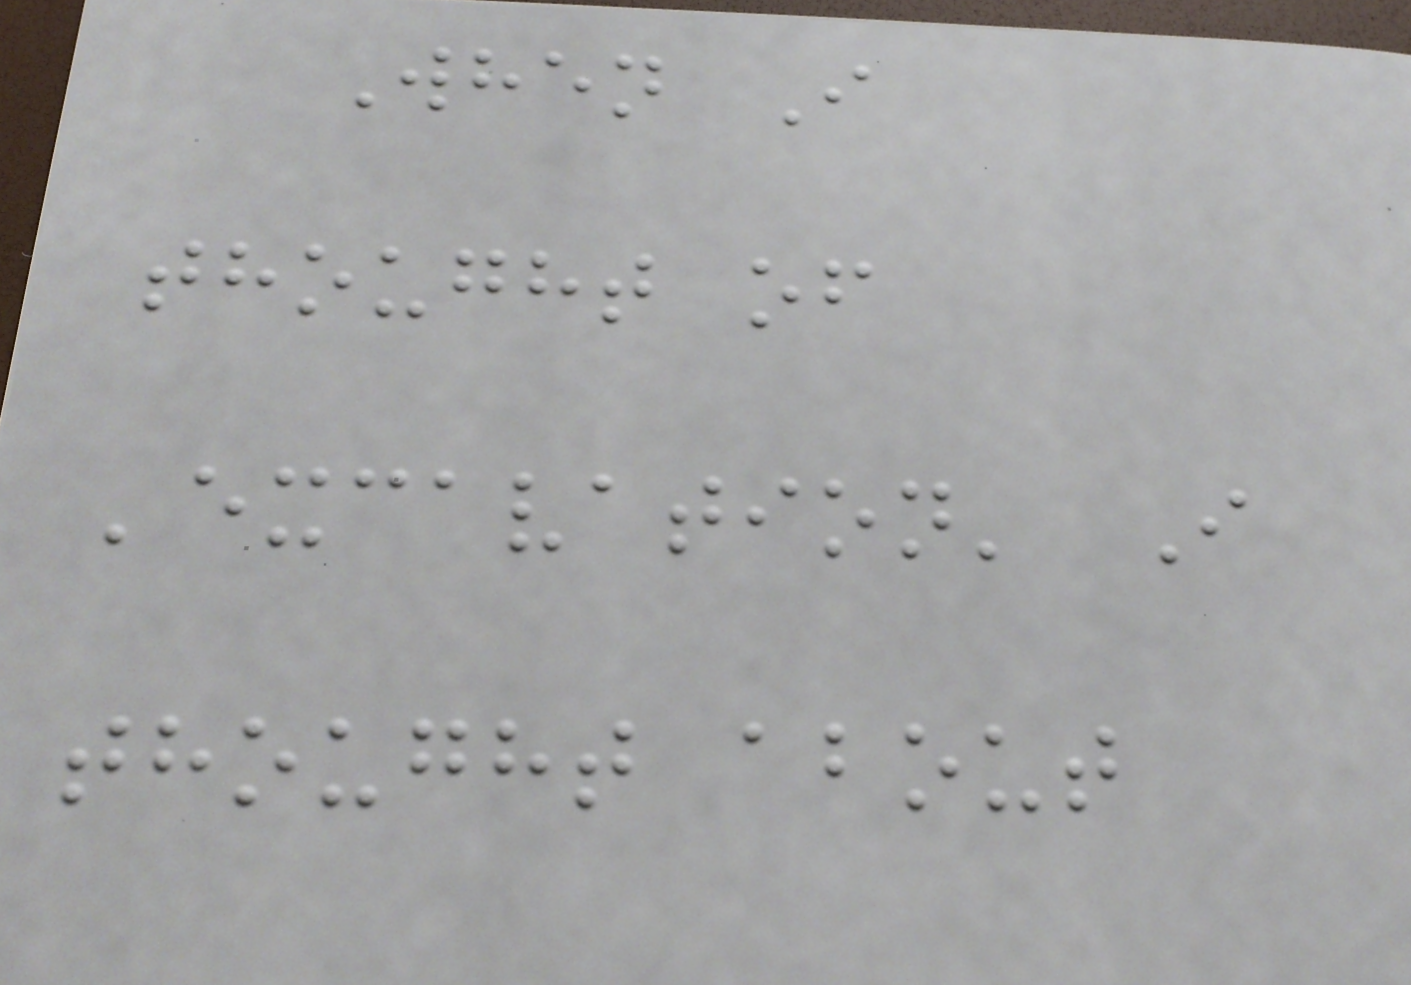When I
thought of
'excavation' I
thought about
